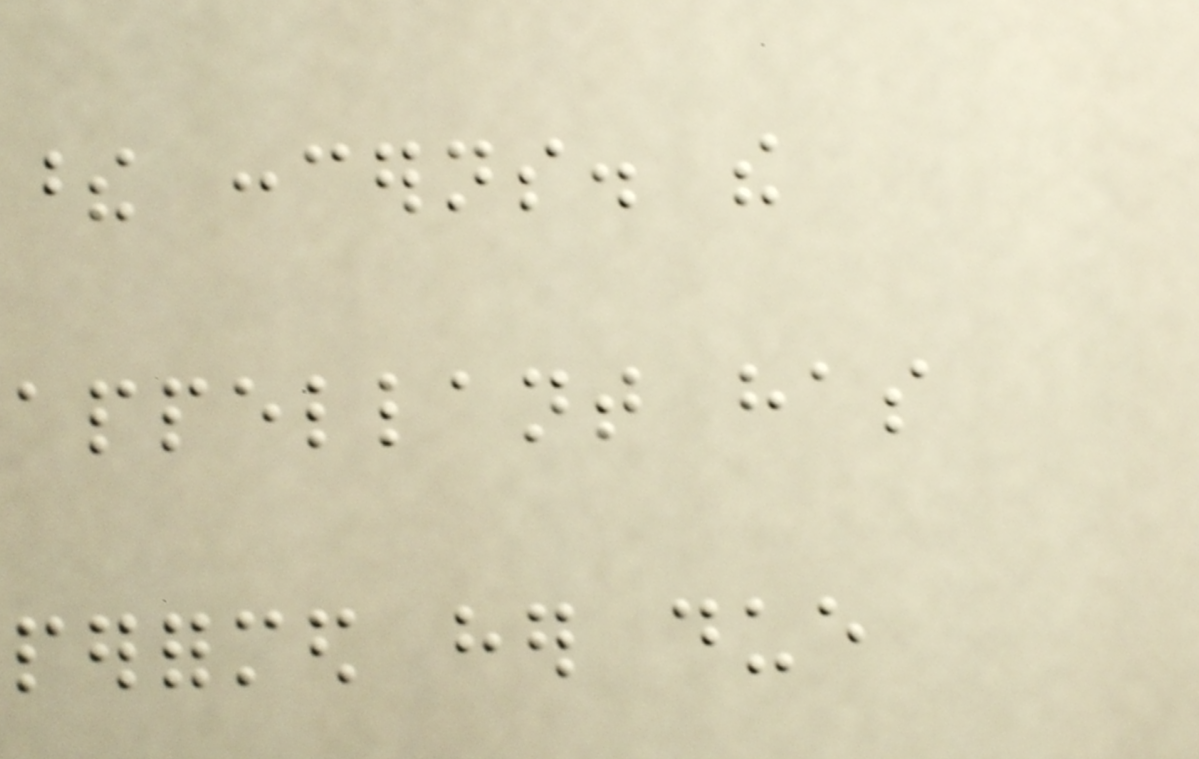these concerns. the
appellant has
performed her due
